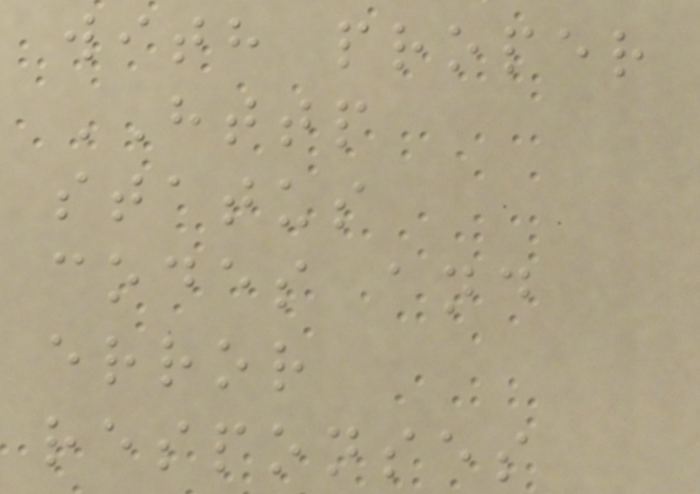with proper
HTTP
status
codes and
error
responses
